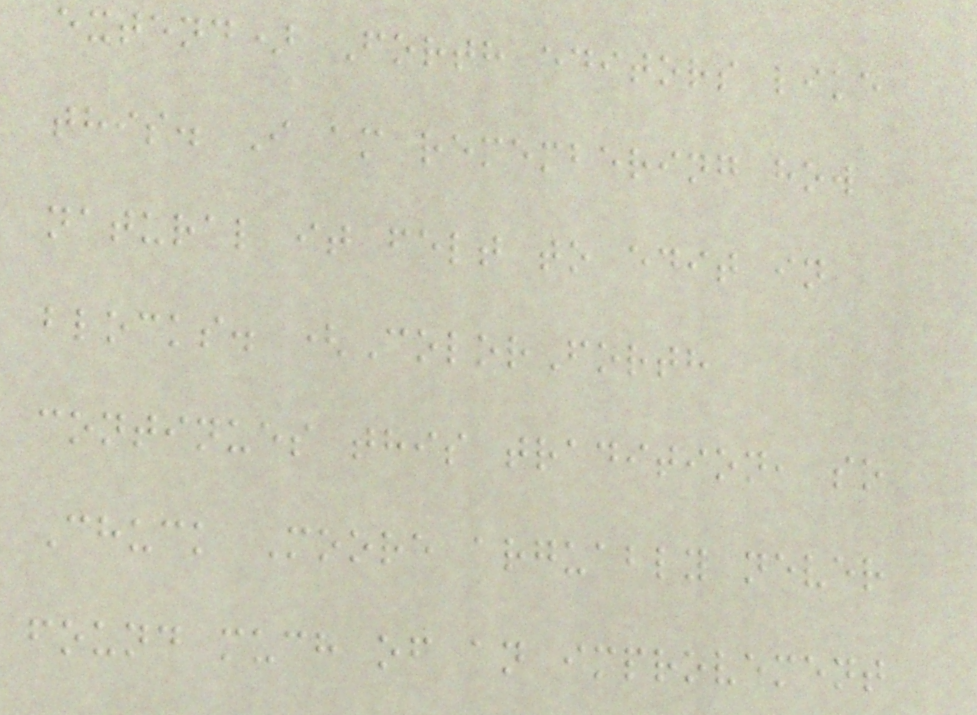extend) Forth editors like
this. I am remembering how
natural it felt to edit in
blocks. (ColorForth
continues this tradition, so
Chuck Moore arguably never
found much of an improvement
